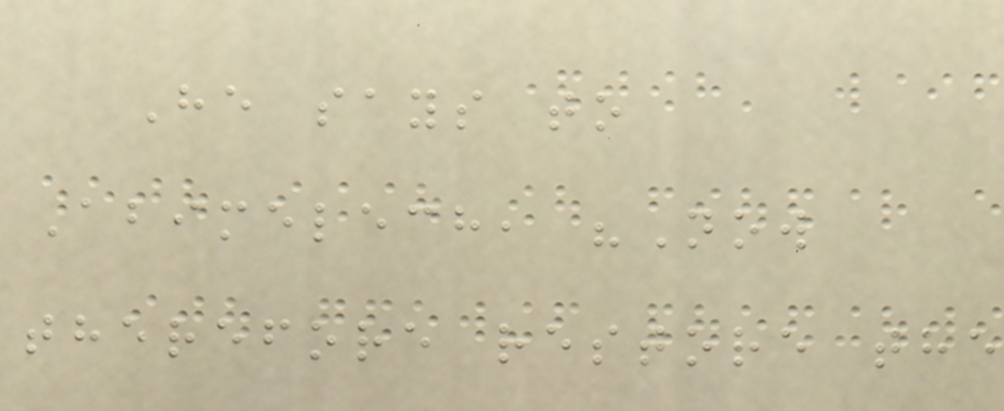He says to
Abimelech, "Now
therefore restore the
